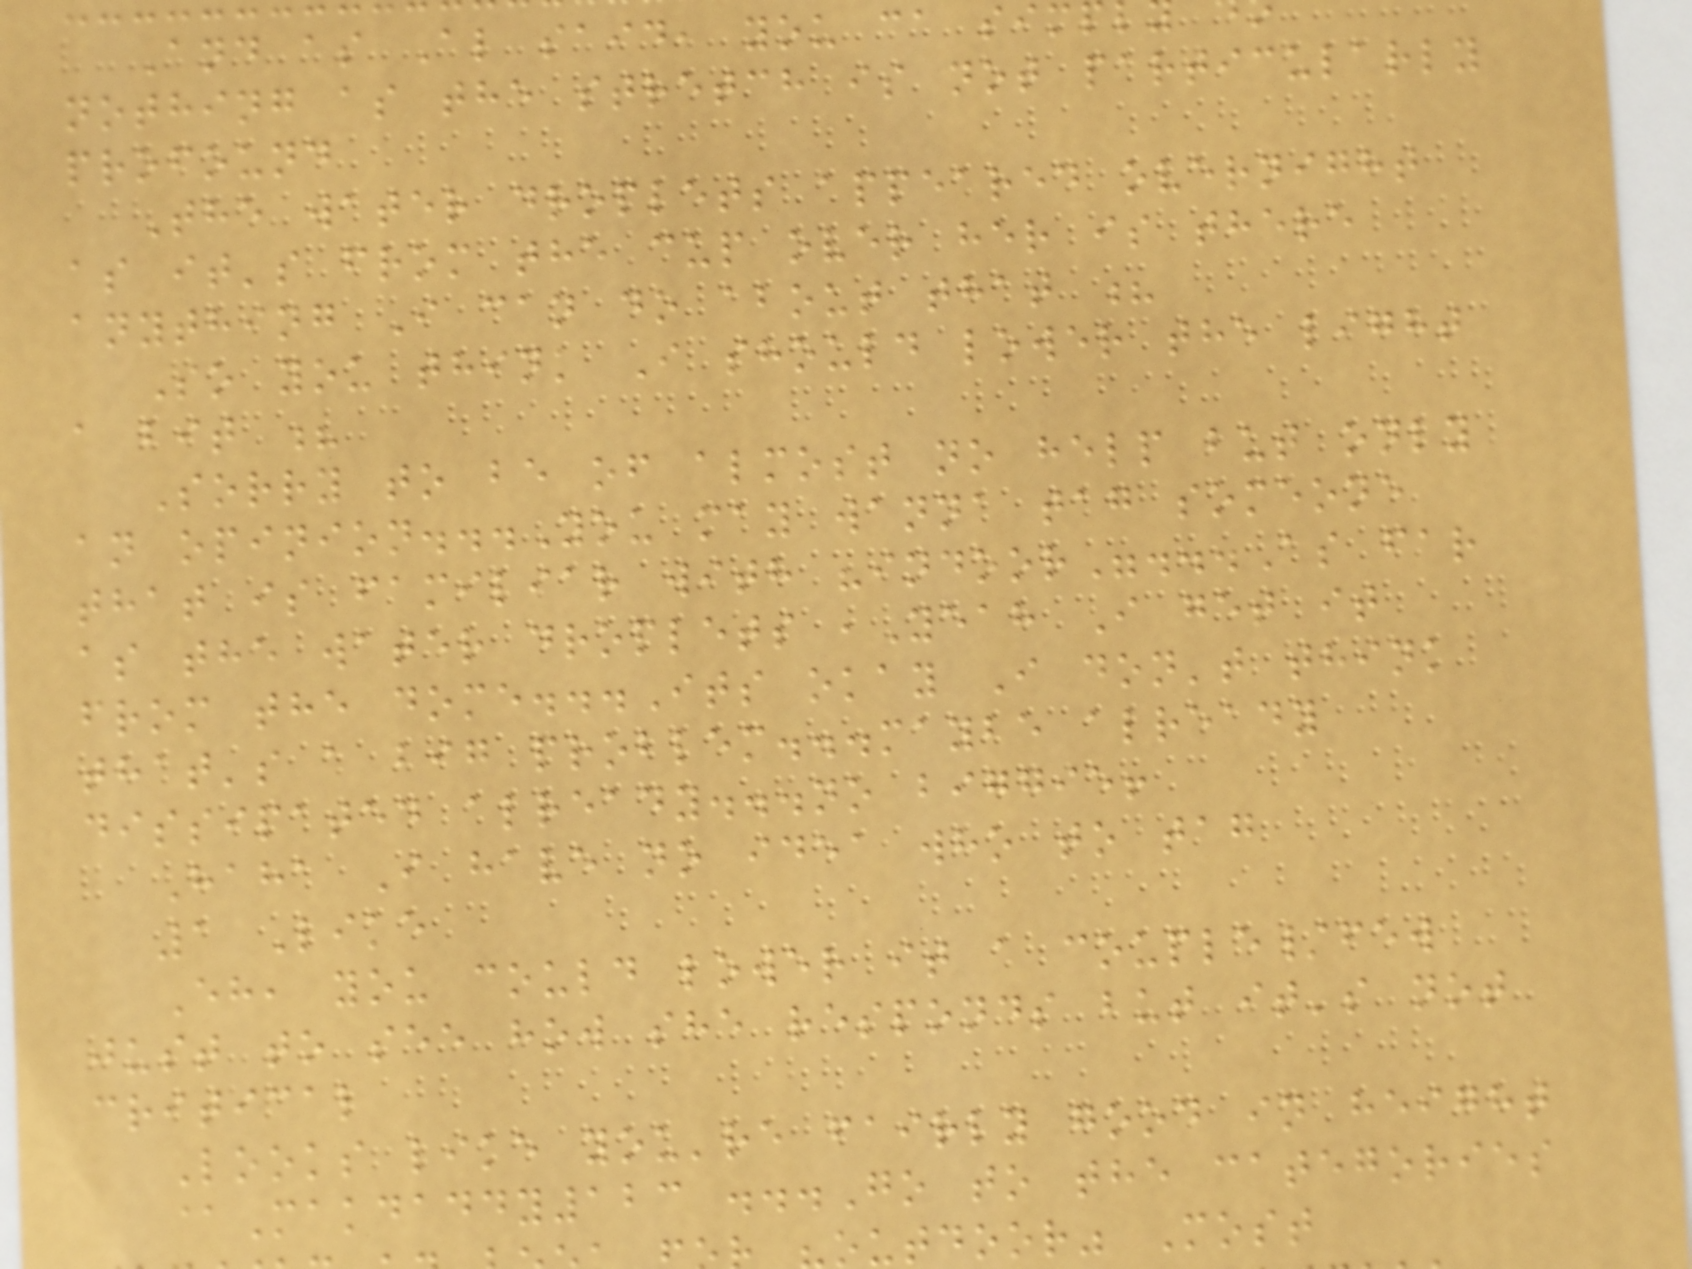And as Al said, you ca sim
nothing as the stretch is not particularly
profound
The water droplets appeared overnight
as it's from the cup over her is there
anything I can do about that ?
So you think I should lower the light
a bit ?
Sorry to be of almost no help but only
an opinion...You may wanna tag someone
that is familiar with "indoor"...As far
as the water droplets ,Yeah I get it
from the dome...Its okay I don't think
that's a big problem...maybe already
dissipated already...no biggie!
Haha I have no idea who to tag
1 Like
Eh, you could lower it a couple/few
just to see how she responds but it's not
critical
Looks like you're fairly good in height
@Makdaddy123 ...Go to the categories
outdoor" Most
